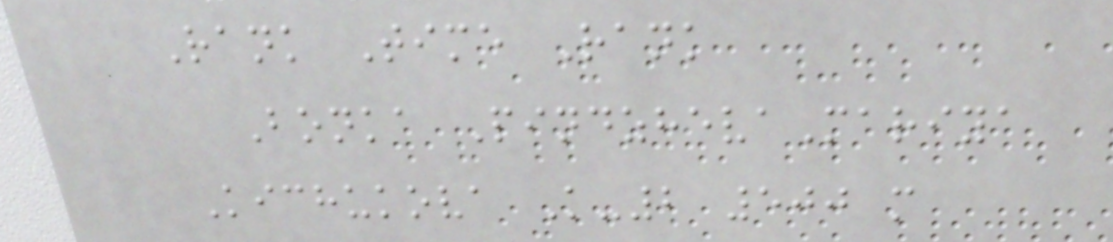Rank Time Rank
Bonka PindzhevaMariya
Kichukova K-2 500 m
